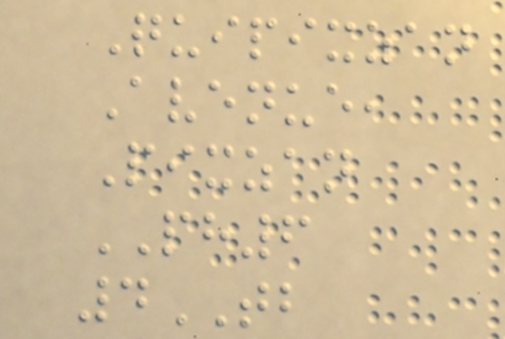Quipixzan
Avenue,
Pixzan
PH6
4TB
